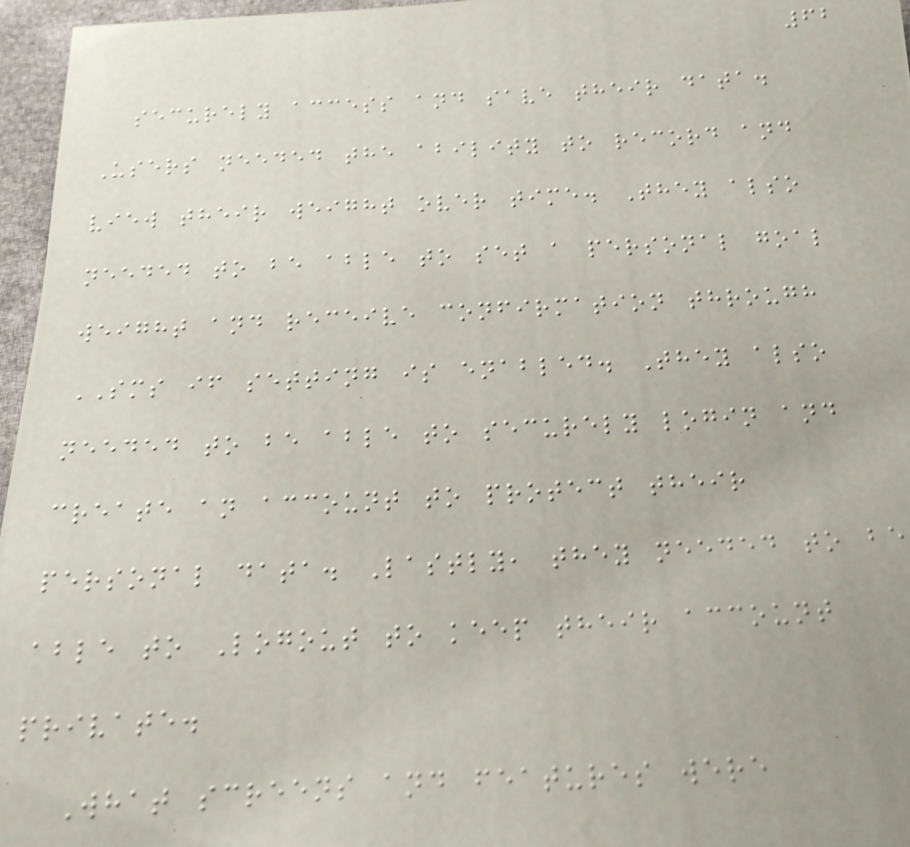62
securely access and save their data.
Users needed the ability to record and
view their weight over time. They also
needed to be able to set a personal goal
weight and receive confirmation through
SMS if setting is enabled. They also
needed to be able to securely login and
create an account to protect their
personal data. Lastly, they needed to be
able to Logout to keep their account
private.
What screens and features were
